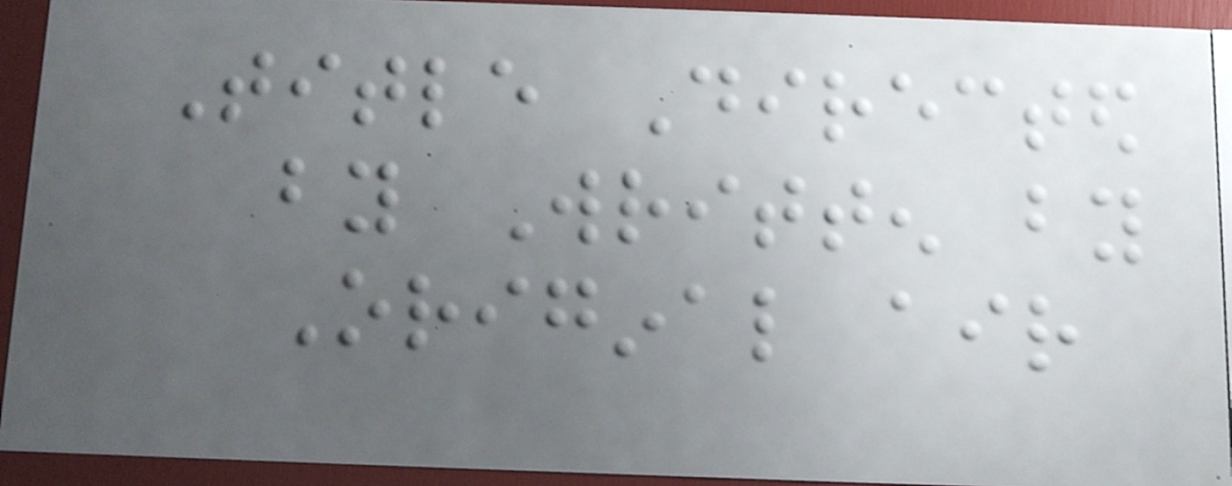Title Directed
by Written by
Original air
